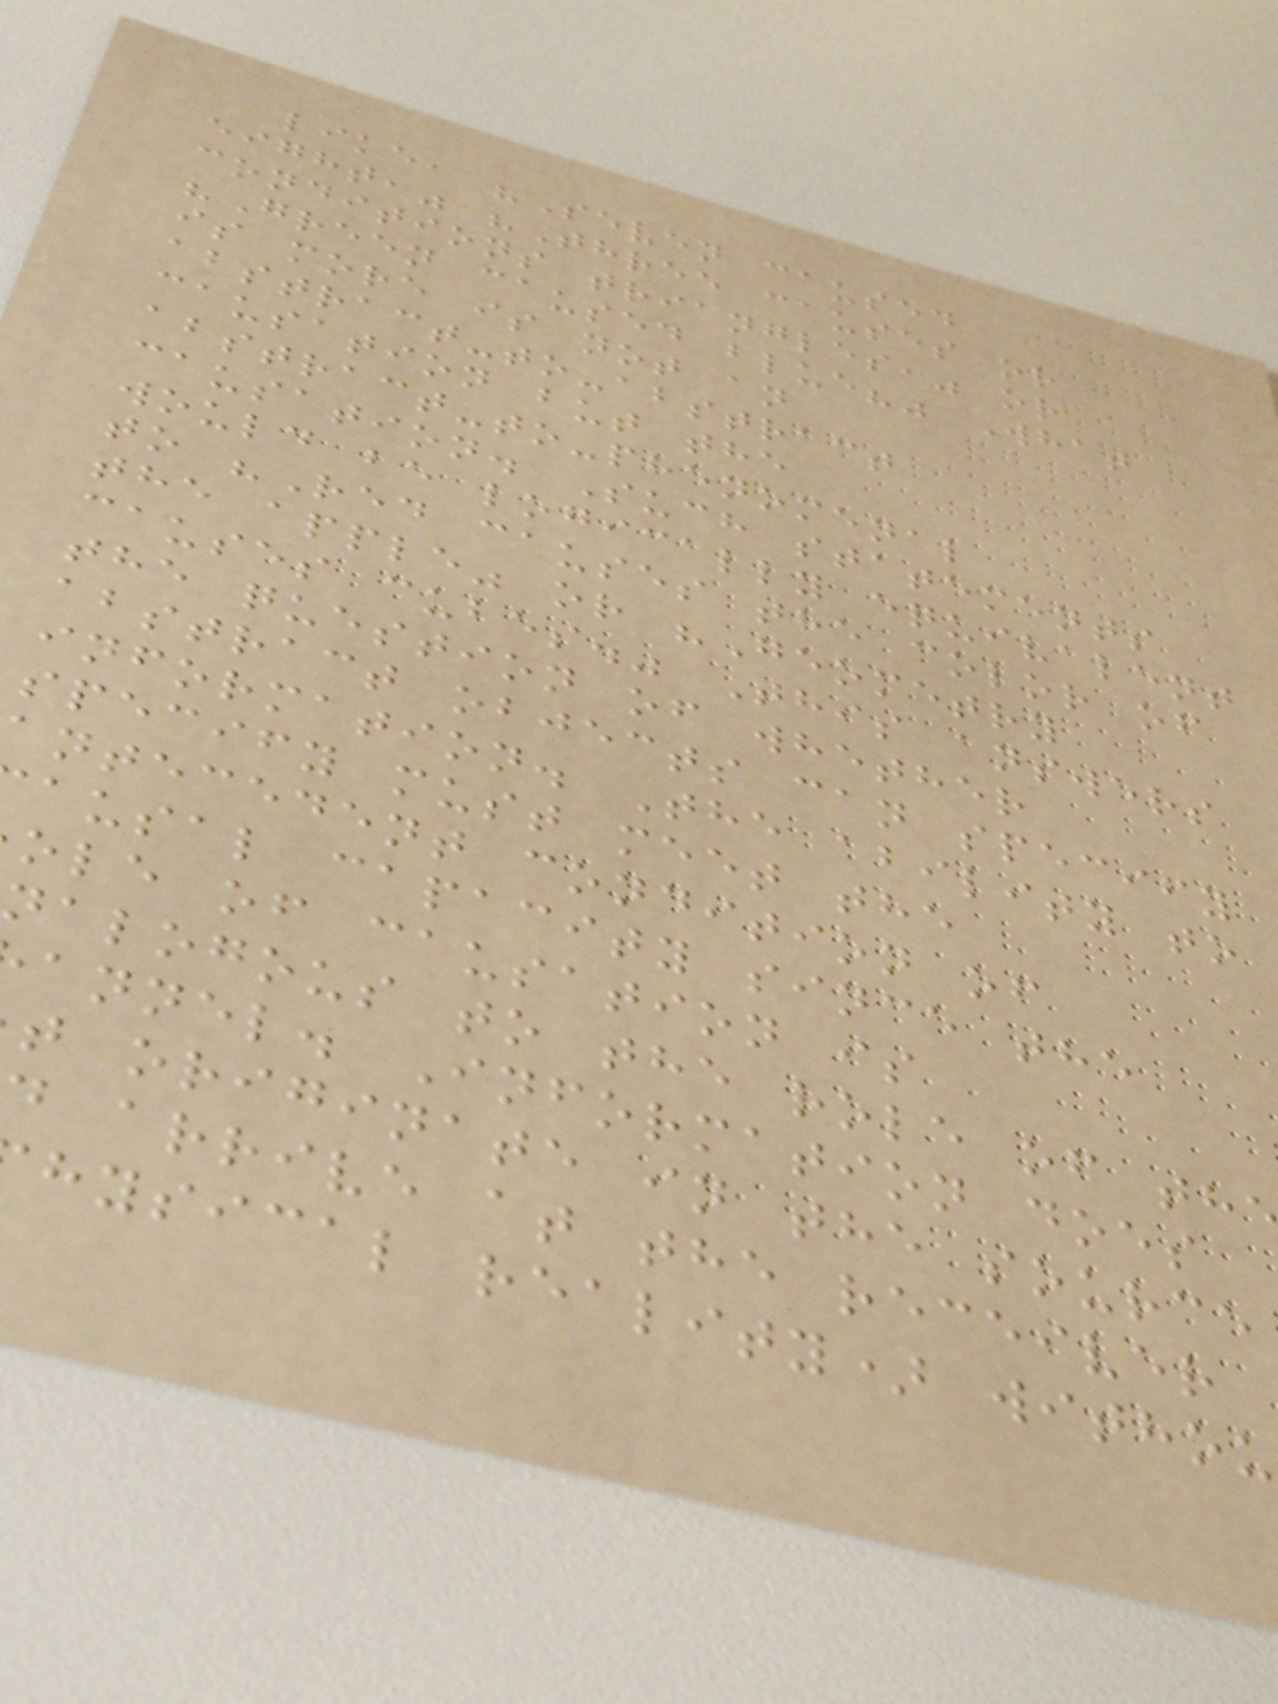like, "Seven caused
eight," "Three causes or
conditions triangles," or
"Green caused blue?" What
is more is not an
abstract-to-abstract
causation but the
abstract-to-phenomenal
causation. Such statements
would be logically equivalent
to "Red causes the color of
the apple" or "Geometry
causes cubes." This answers
the question of whether
abstract objects can specify
information. The ability to
specify must meet the
antecedent condition of
ausal capacity since the
ole of causation is
nalogous to the role of th
annel. Information does
t originate in the source
d arrive at the receiver
hysical reality) withou
